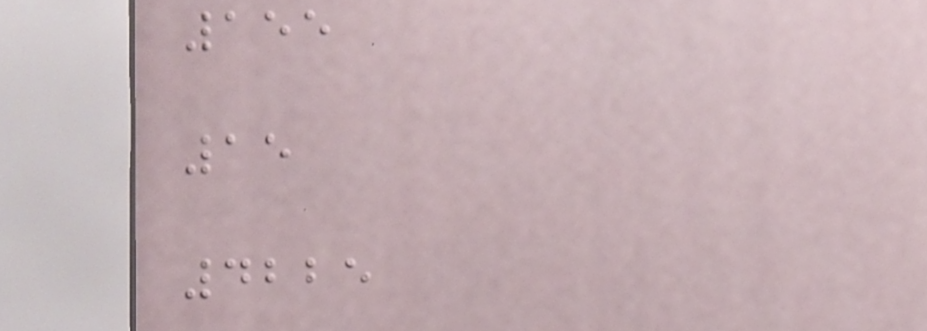155
15
4225
